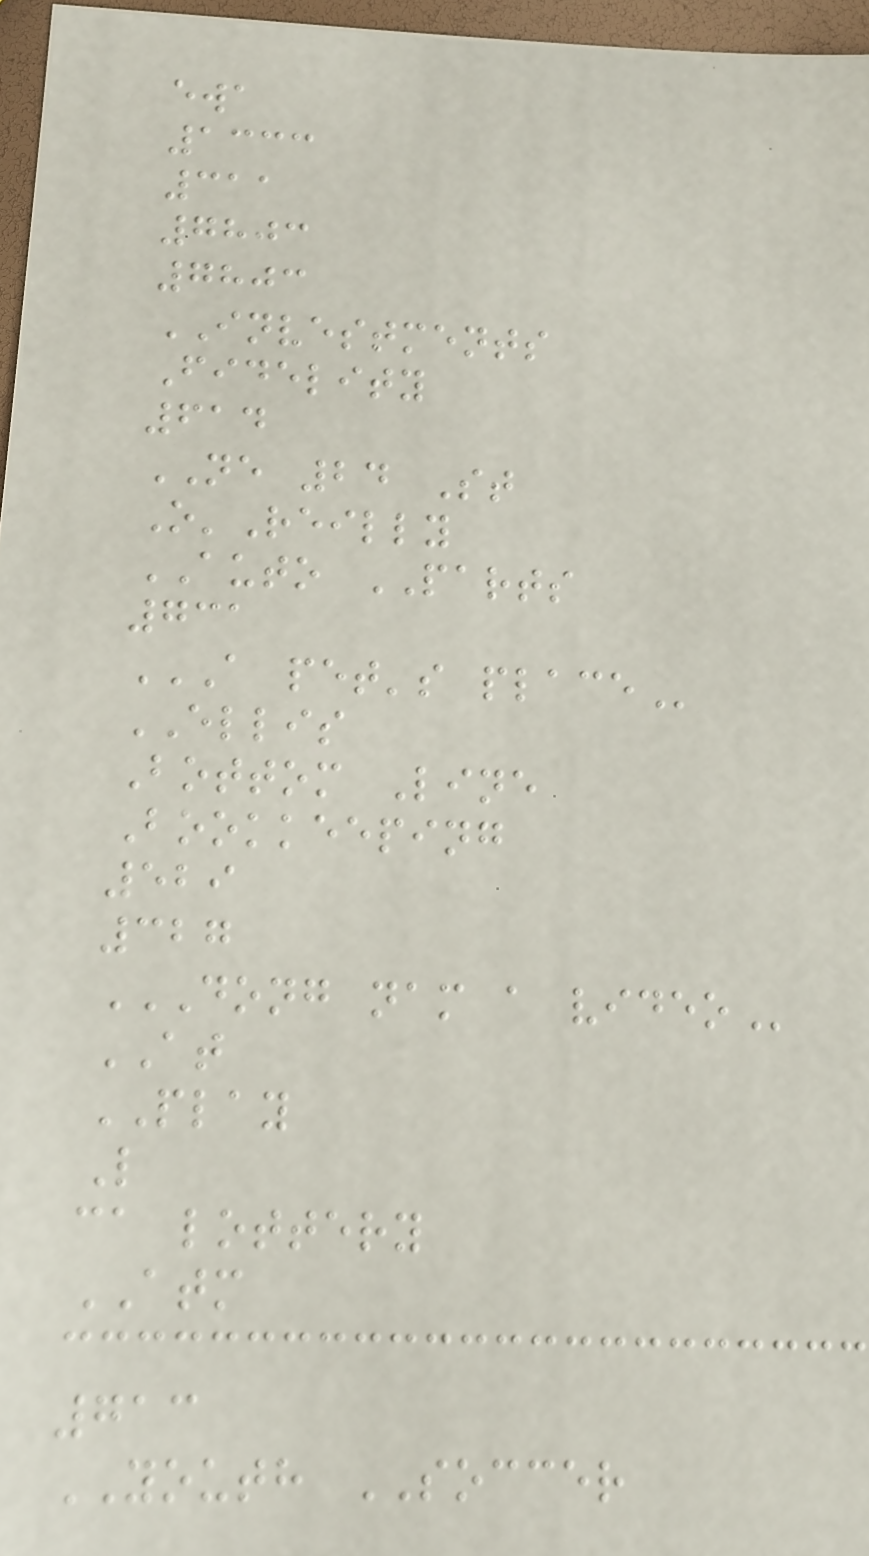ewa
1333
311
7803
7803
INVESTMENTS
Fidelity
614
NE 24 St
O'Reilly
AUTO PARTS
731
A PET'S PLACE
ELLIS
Bottom Line
Bookkeeping
529
327
DONG NAM A VIDEO
AT
PLAY
L
ca lottery
ATM
713
YOUTH SOCCER
